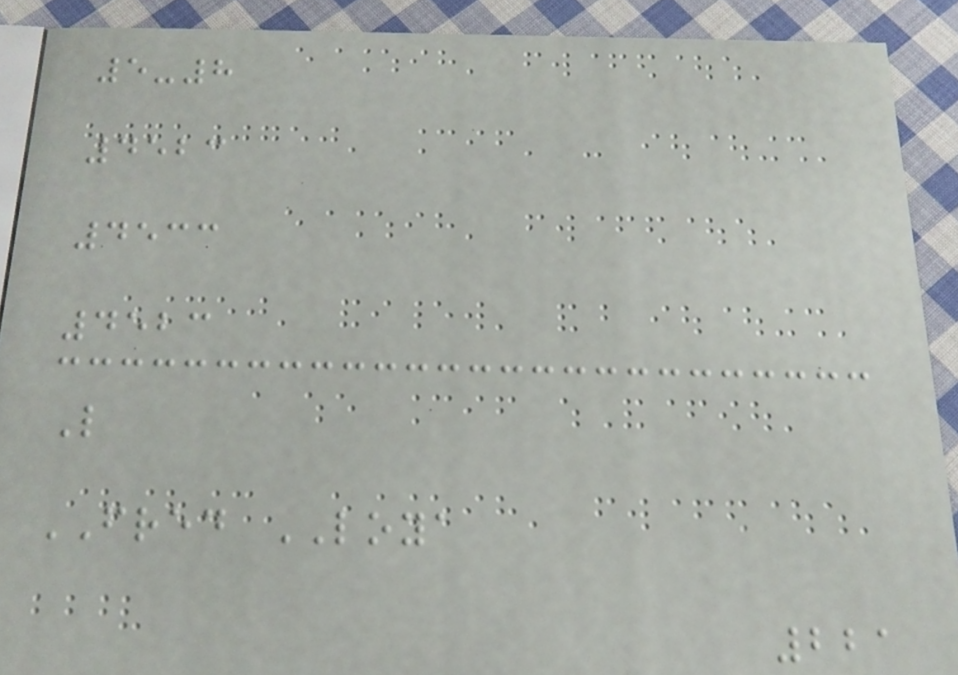5-8
4523
4533
4523
L
FRED LOYA
221
